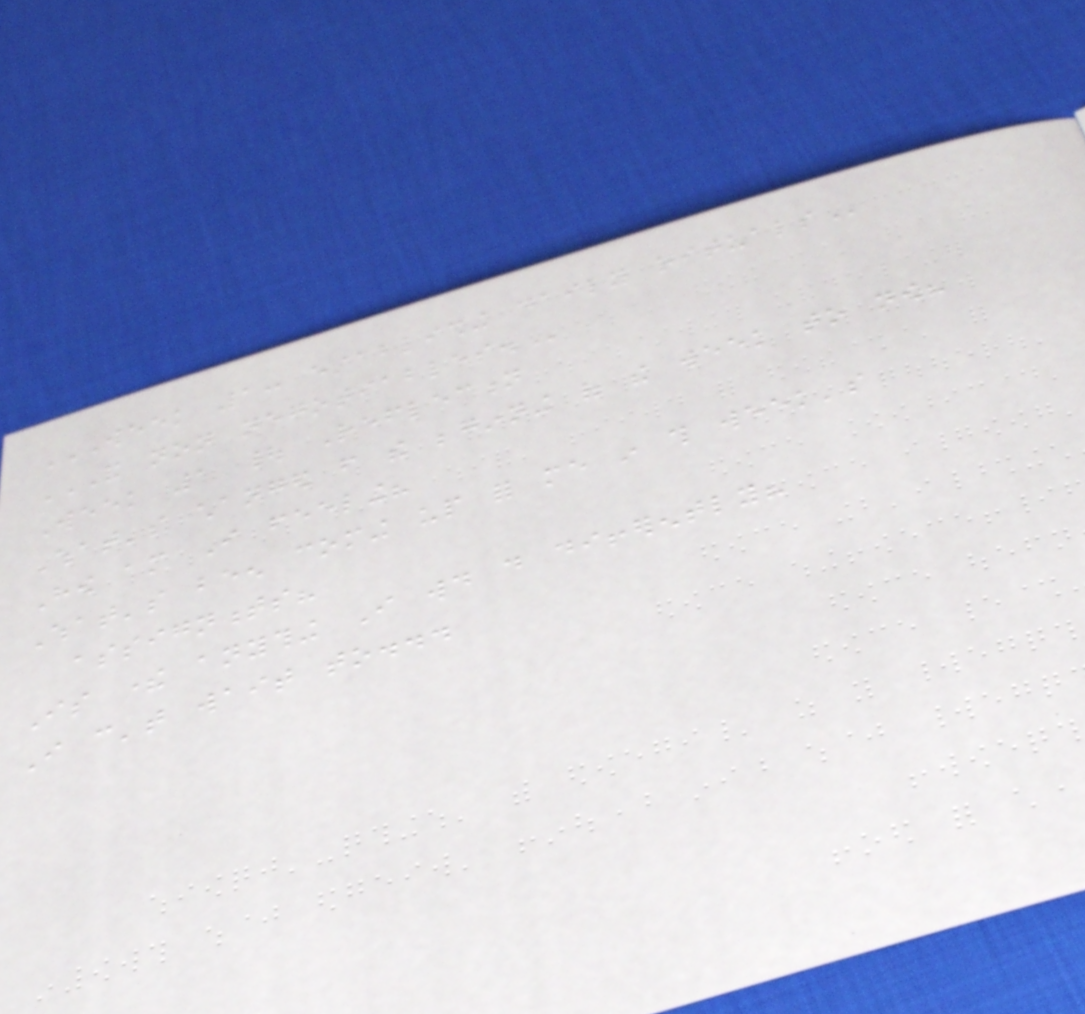WEEK 1: ESTABLISHING DAILY RITUALS
AND NON NEGOTIABLES.
Week 1 | Reflection
What's changed from the beginning of the week to now?
How am I feeling?
What's been coming up for me in this week's
assignments?
Is there anything I would do differently?
I can't wait to...
